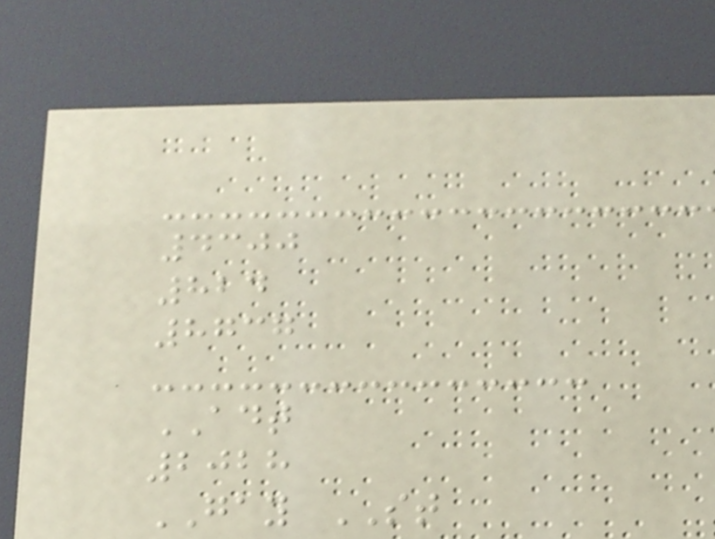4300
824
8737
ADT
2028
GAY ST
